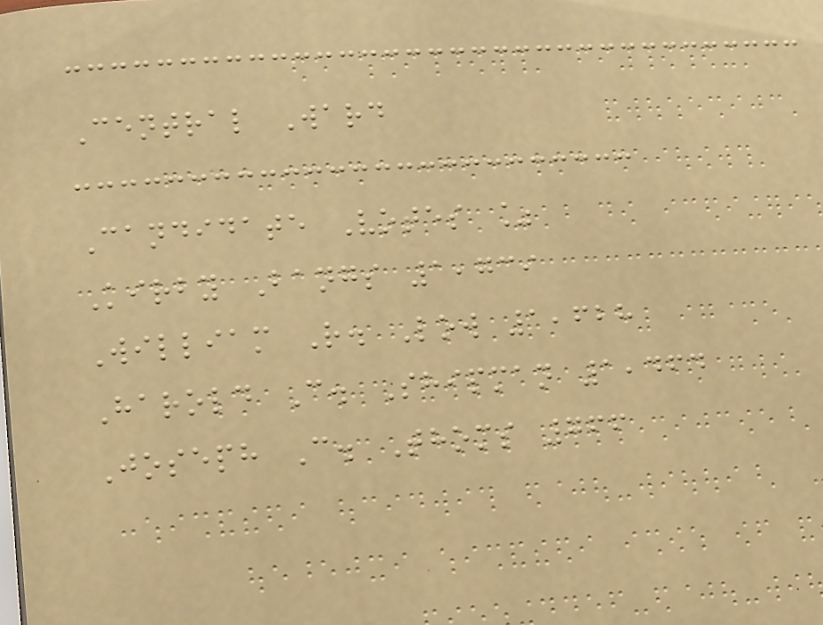Central Ward
Candidate Votes %
Kirby Bangs 1,739
William R. Low 1,628
Harold C. Shipman 1,464
Joseph C. Thoms 766
